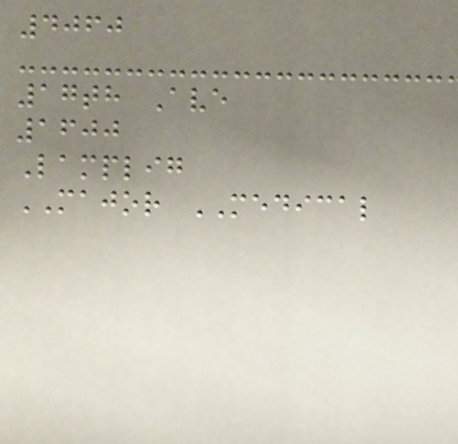4060
17th Ave
1600
Lamplig
MAJOR MEDICAL
